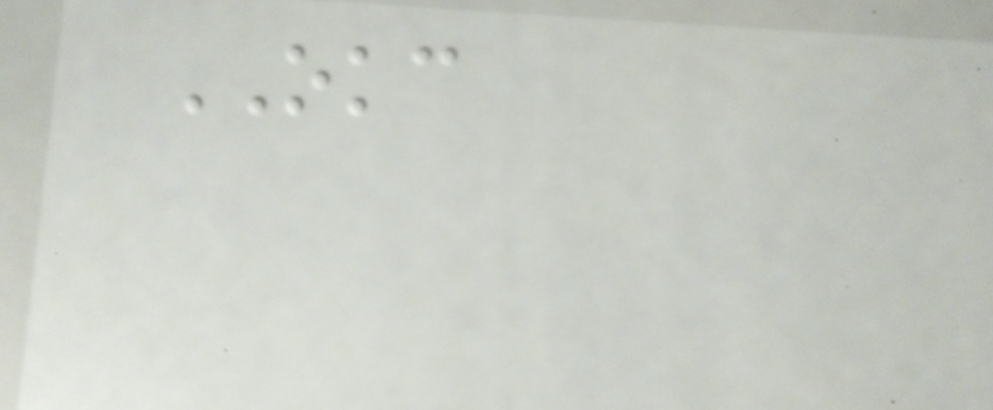OKC
